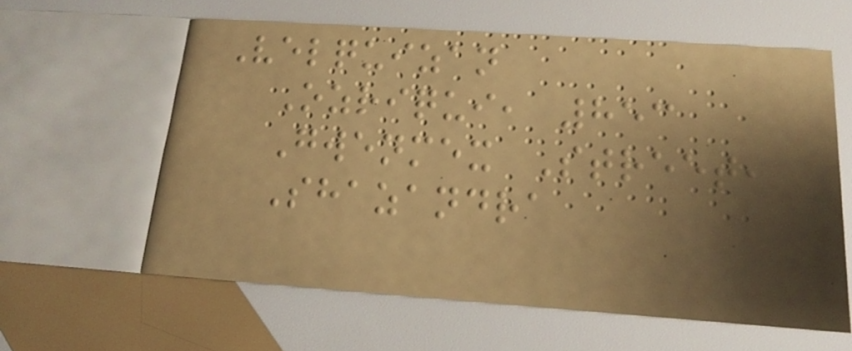Velquizan
Ozriqui, 853
Gwenmex Street,
Shazandra
